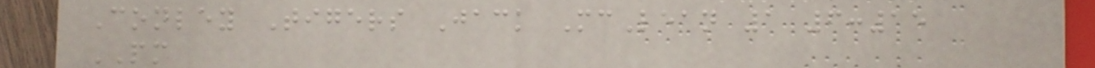Conley Tigers Jack McLean 1 6:15
PM
